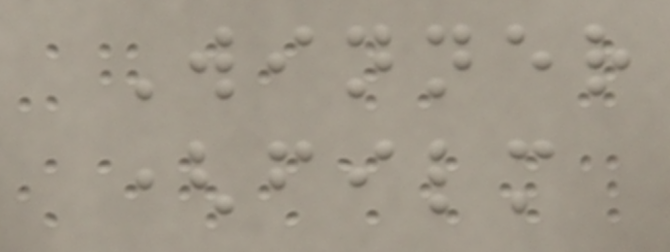Winner
(film
